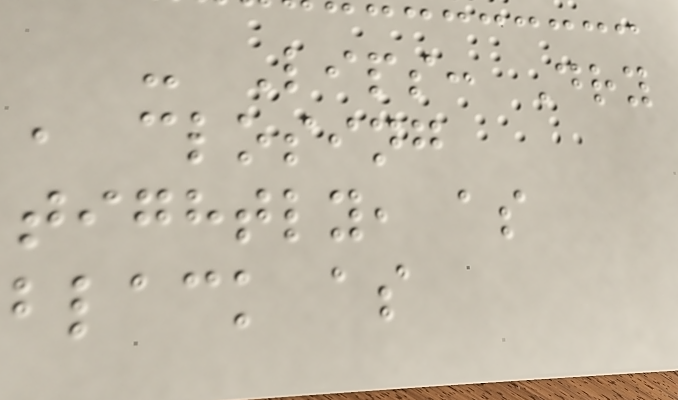- Lips: Dry
, closing
tightly, as
black as
